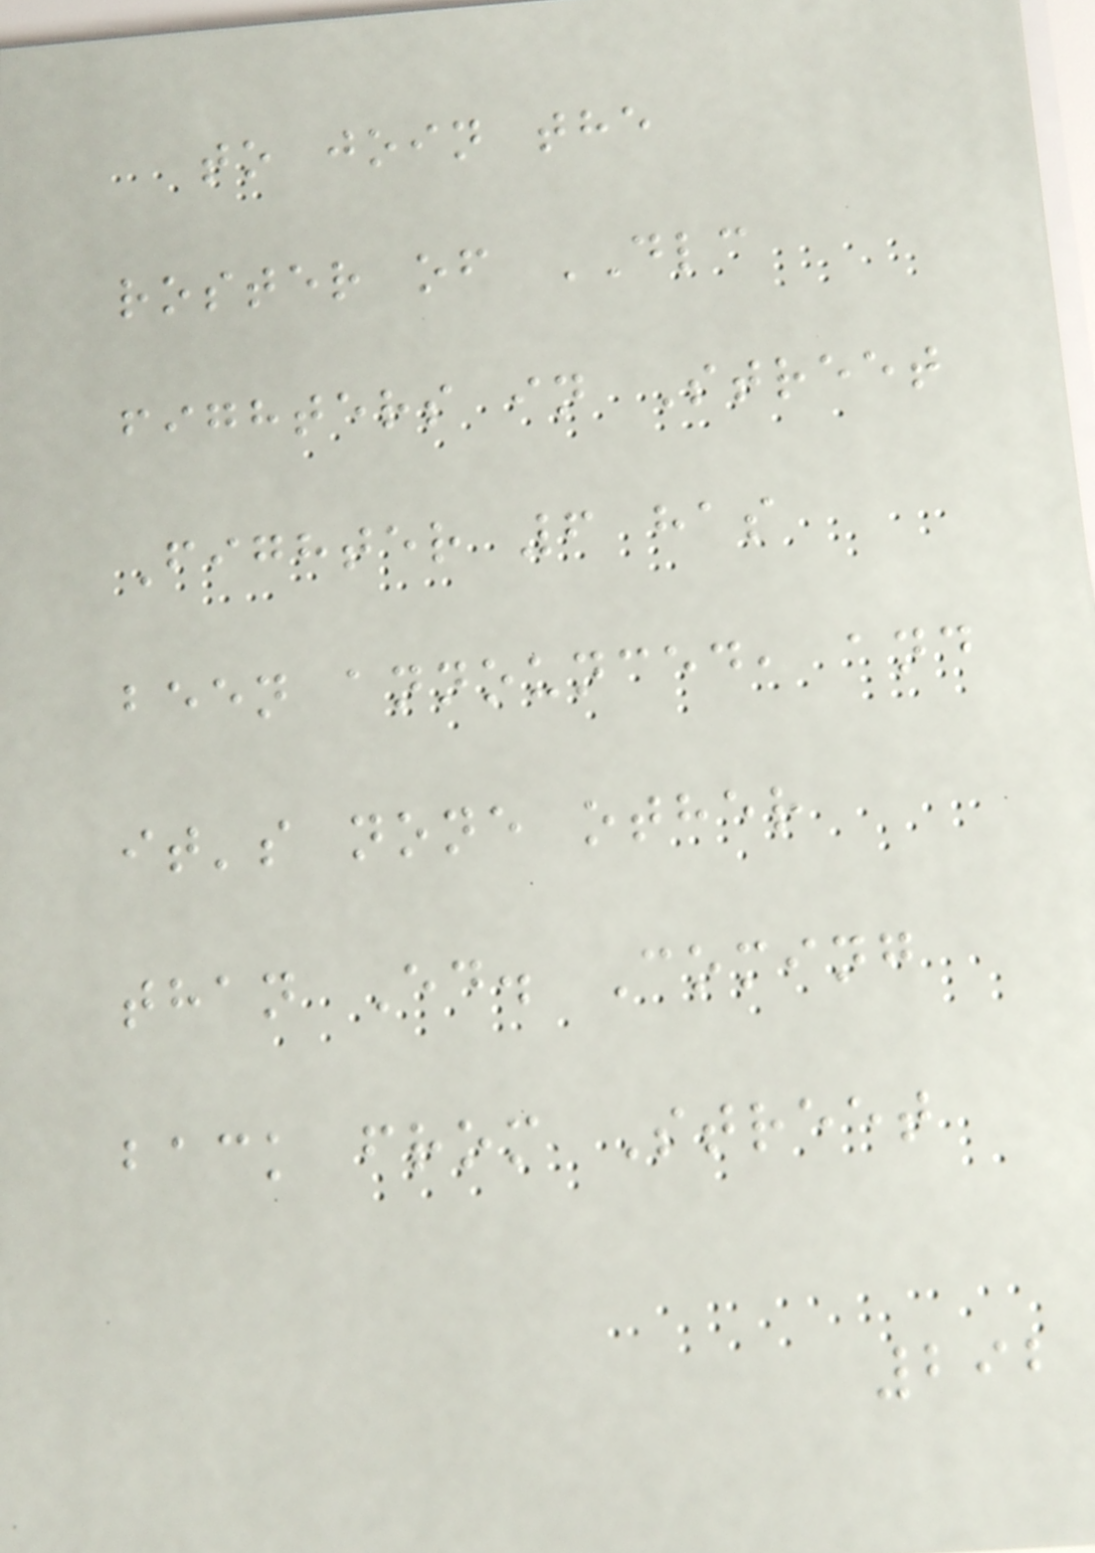to join the
roster of DLC
fighters in Street
Fighter 6 has
been announced, and
it's none other
than Ed. Coming
back from Street
292
